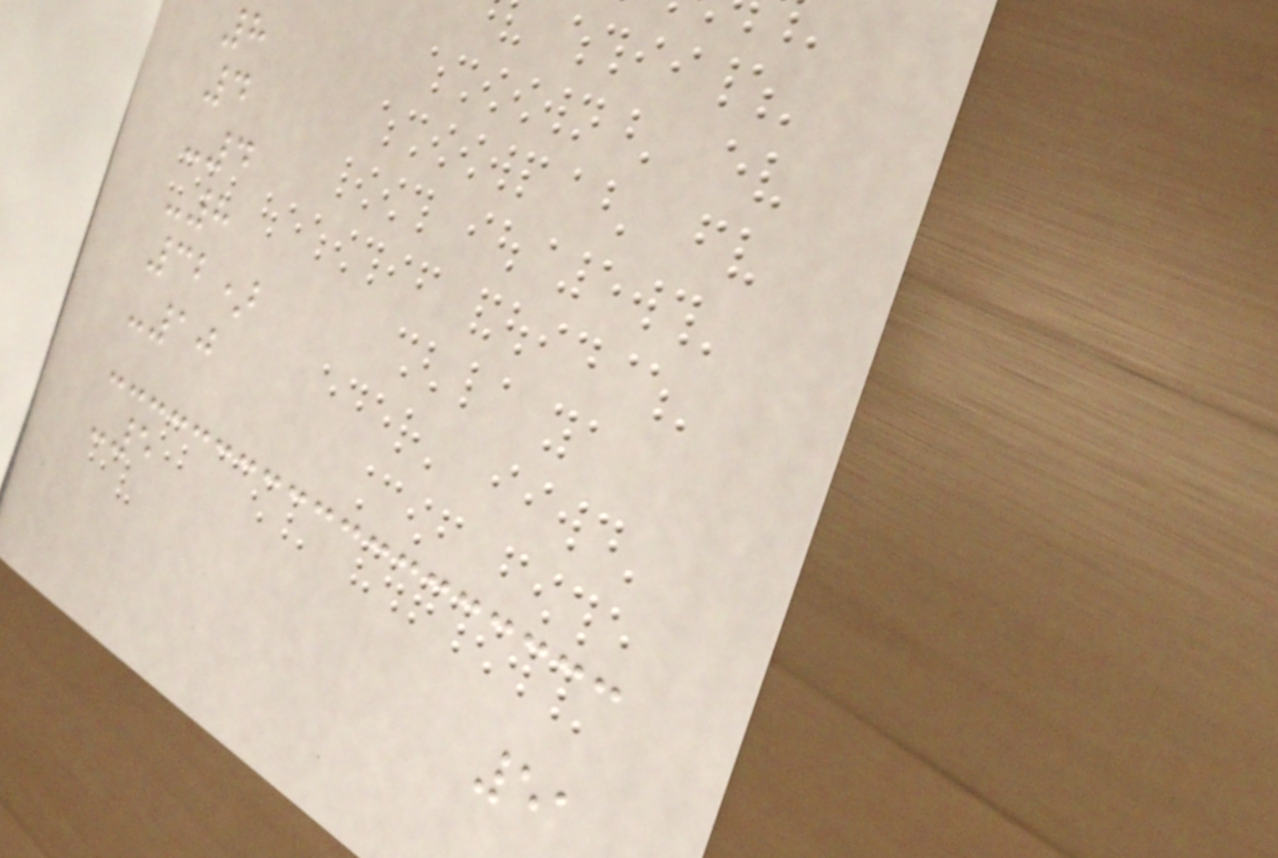8
4
-4
-8
32)
-10
-5
51
